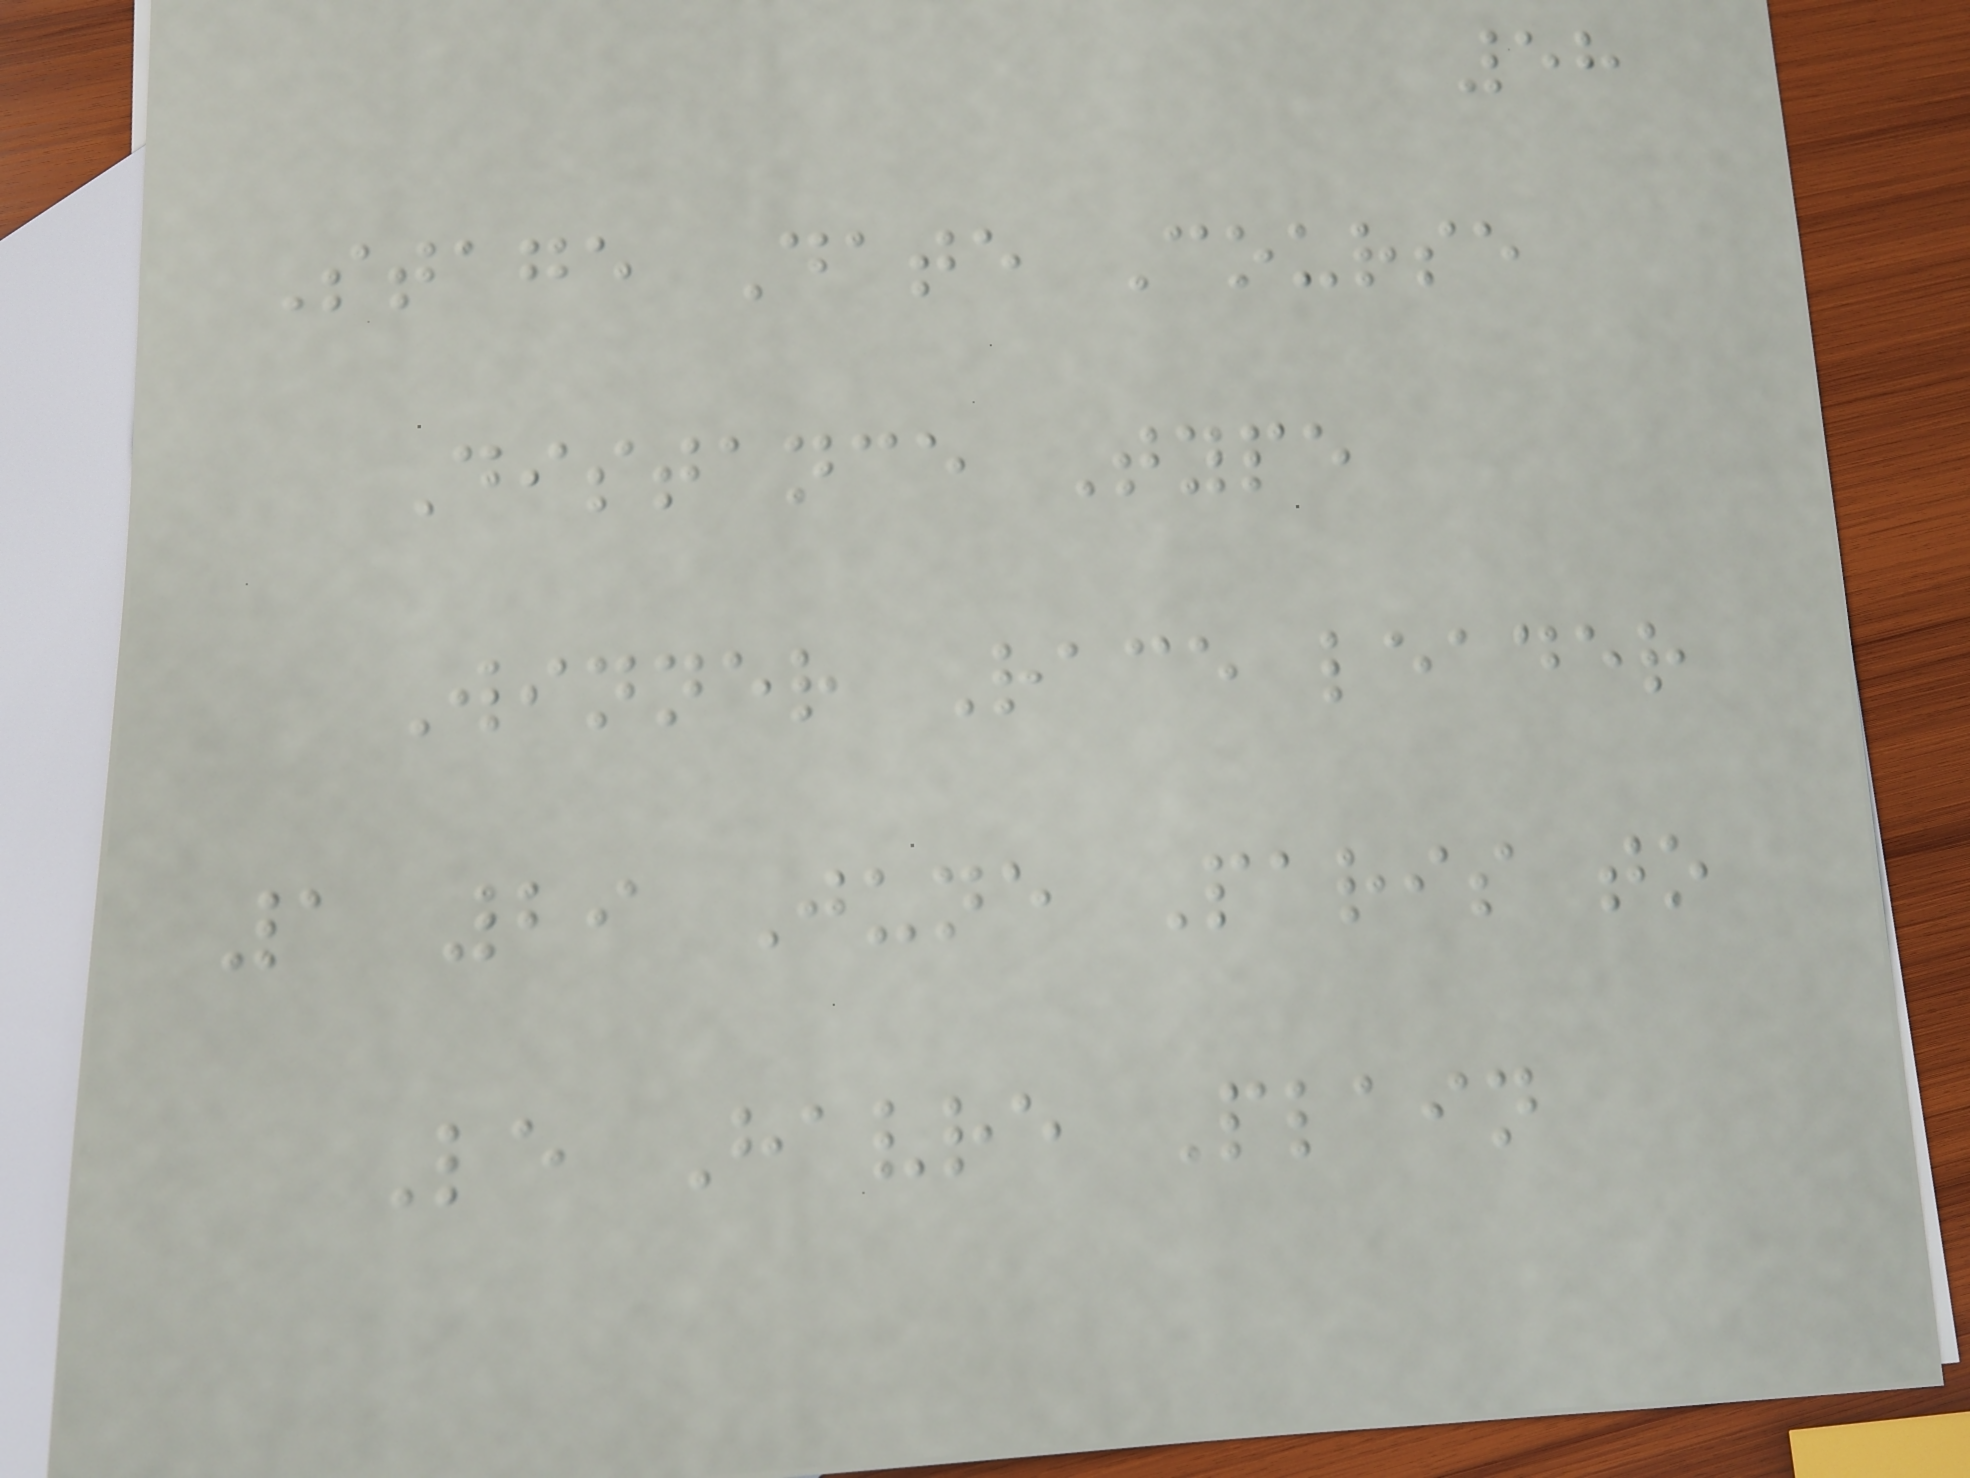58
Stage Date Course
Distance Type
Winner Race leader
1 29 June Paris to
Le Havre Plain
